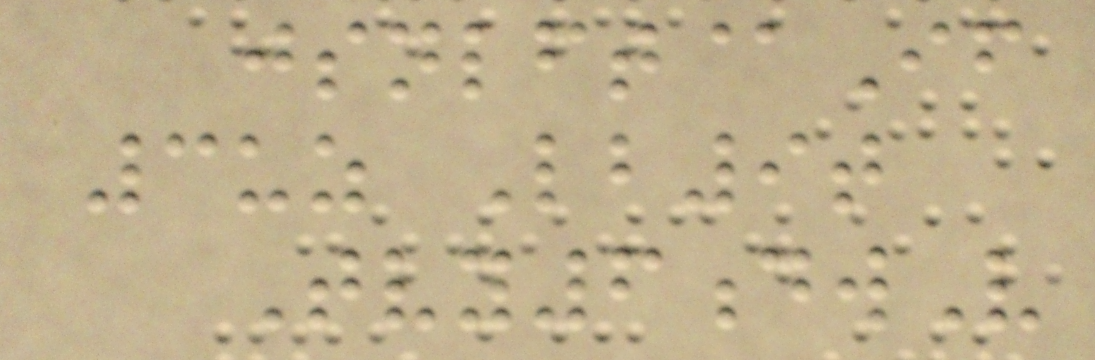jsnlft@If
3uz Lb9t
Tvy6dwV
